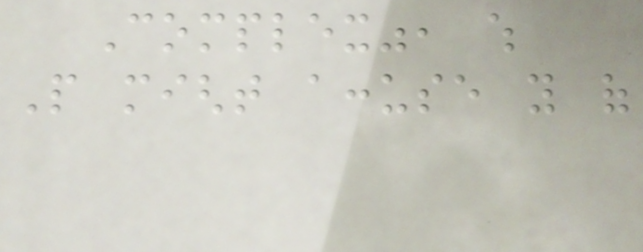Complex", which
People might accuse you of
